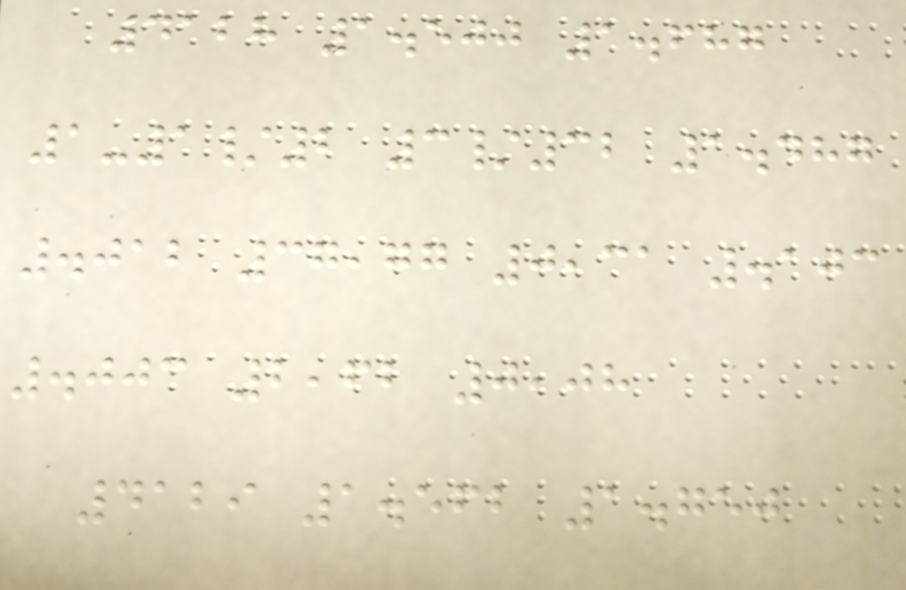4128 1.500 1.687
1-1/2 3/32 1.487
.012 37,77 0,31 .103
.003 2,62 0,08
4129 1.562 1.750
